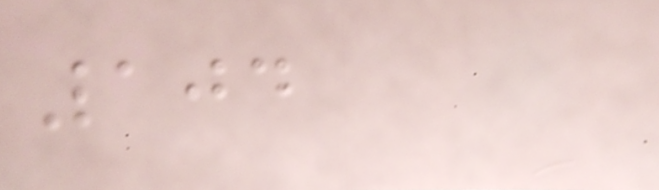104
